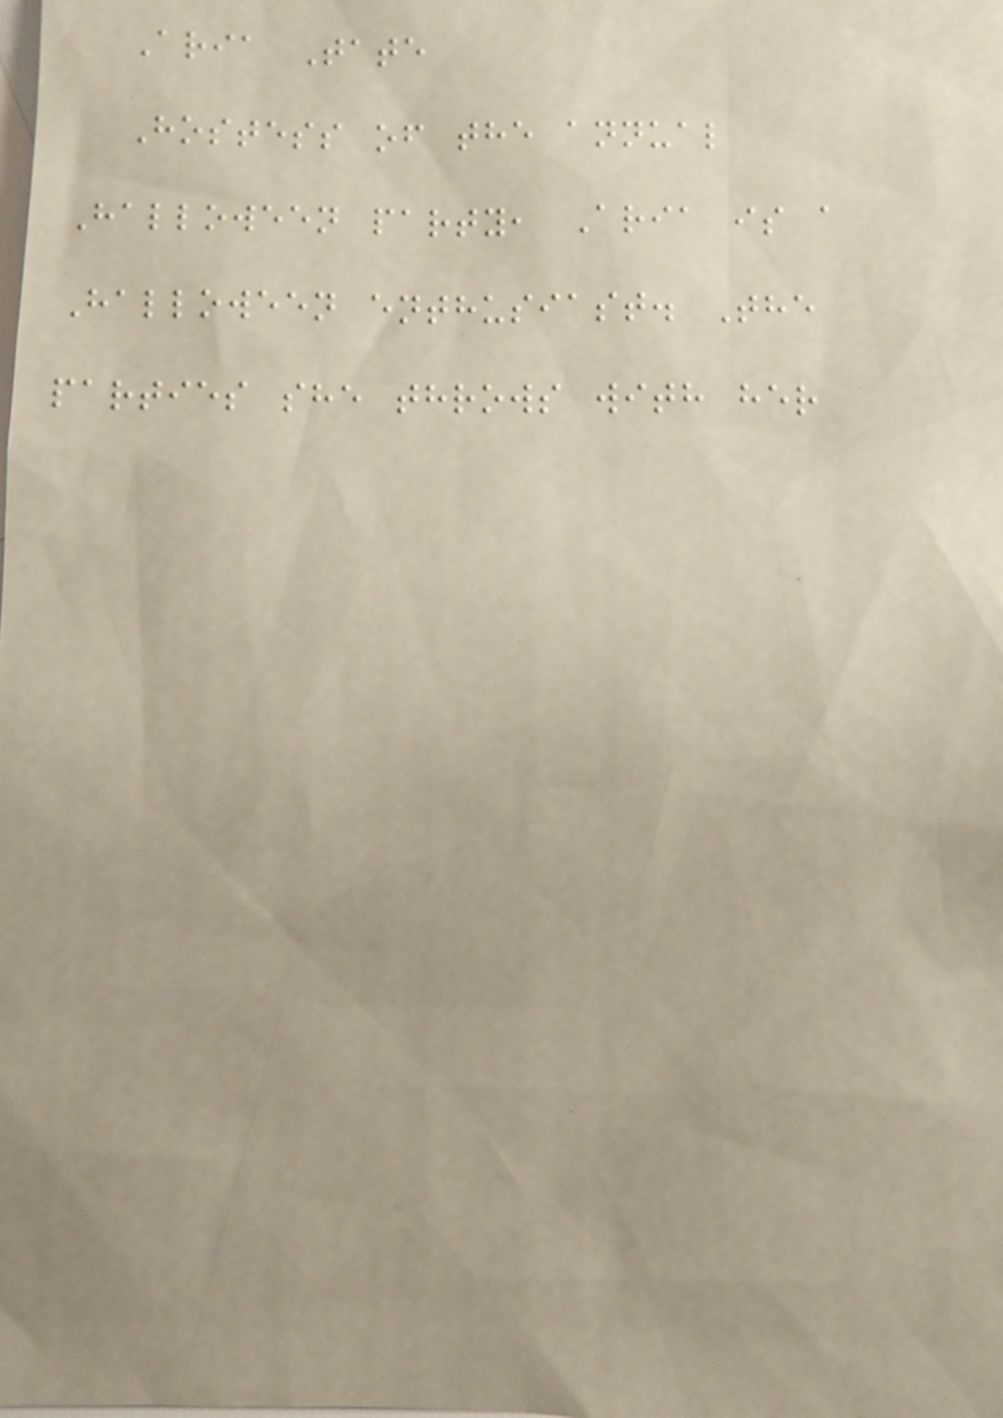Aria Tate
Hostess of the annual
Halloween party, Aria is a
Halloween enthusiast. The
parties she throws with her
